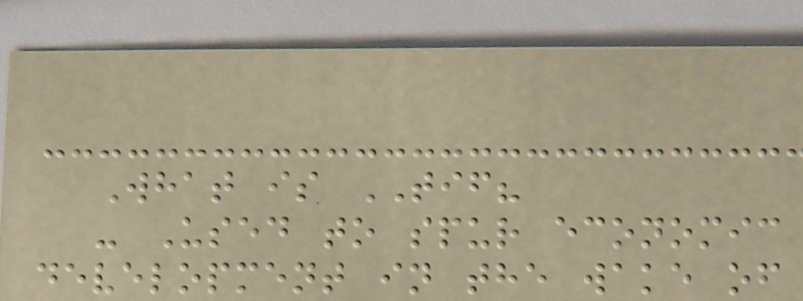What is TIF?
- Used to spur economic
development in the wake of
